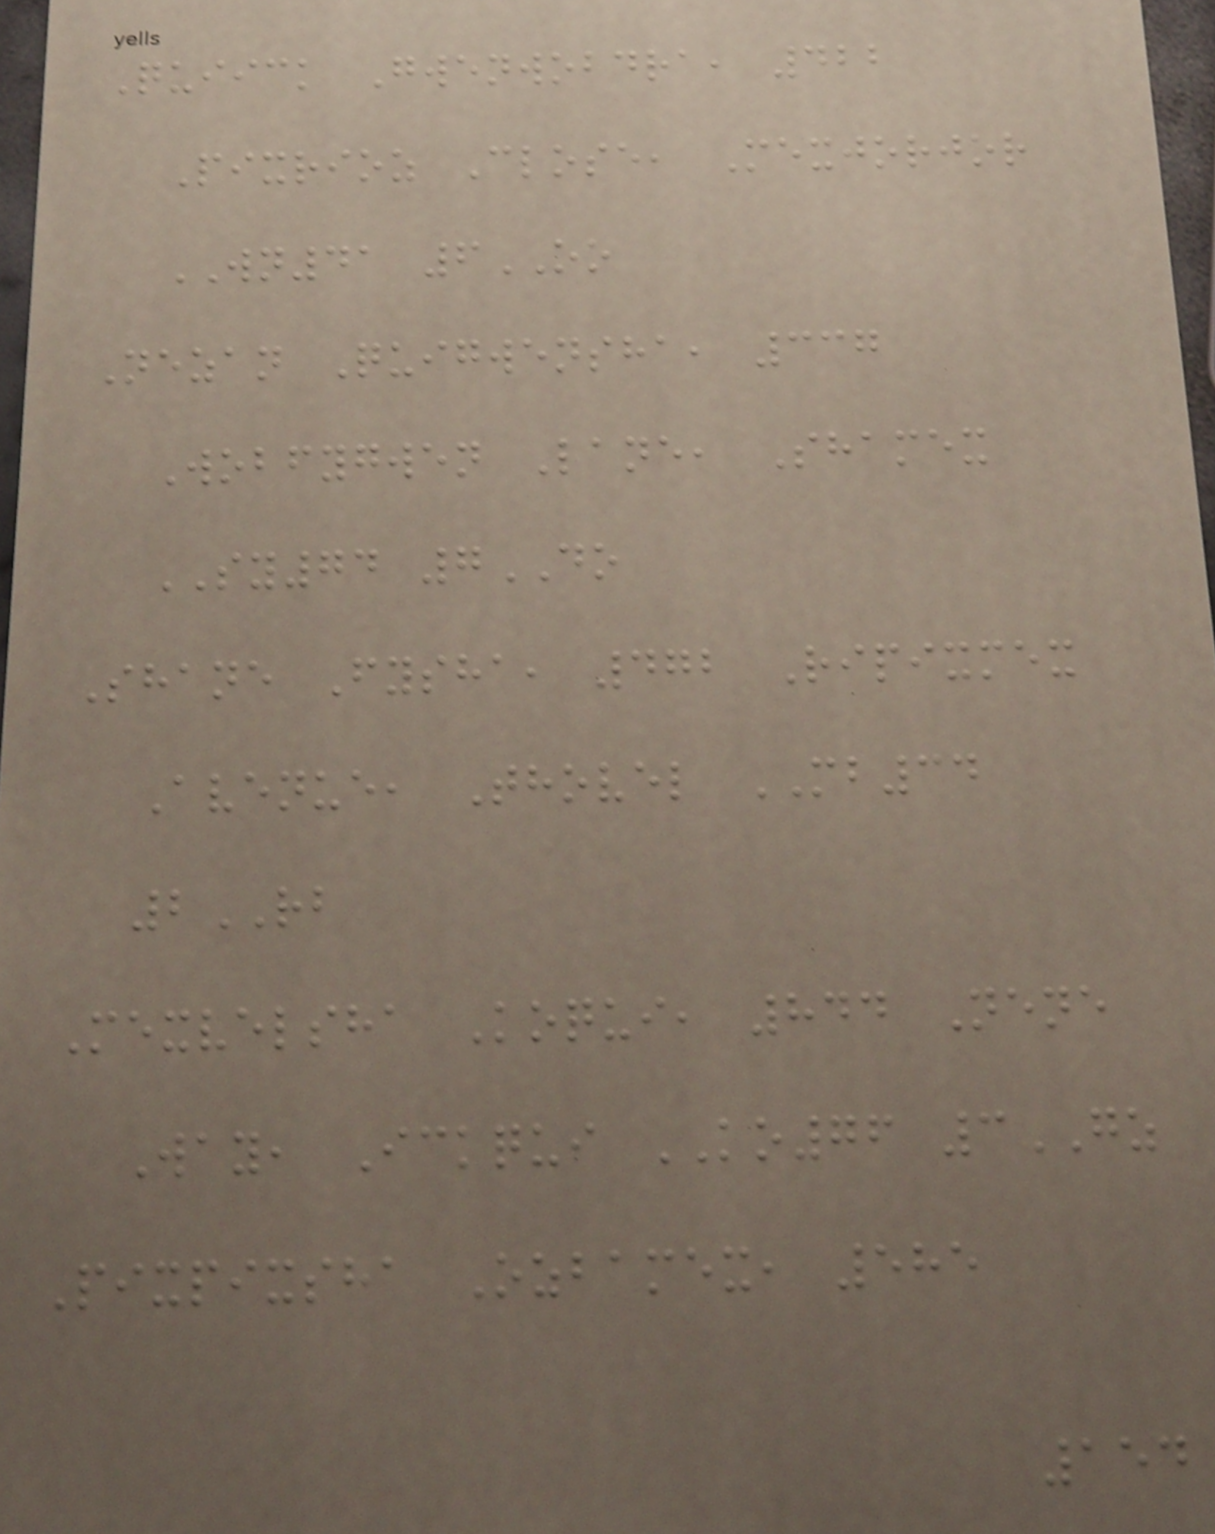Quiick Gwenwobdra, 422
Pixrioz Close, Mexjorjor
WN41 6OO
Nezan Quigwensha, 337
Wobfygwen Lane, Shamex
SY74 7DO
Shane Fysha, 472 Ripixmex
Avenue, Thovel MB34
2RB
Mexvelsha Koqui, 844 Nene
Way, Ickqui KO76 3GZ
Pixpixsha Ozbamex, 585
154
